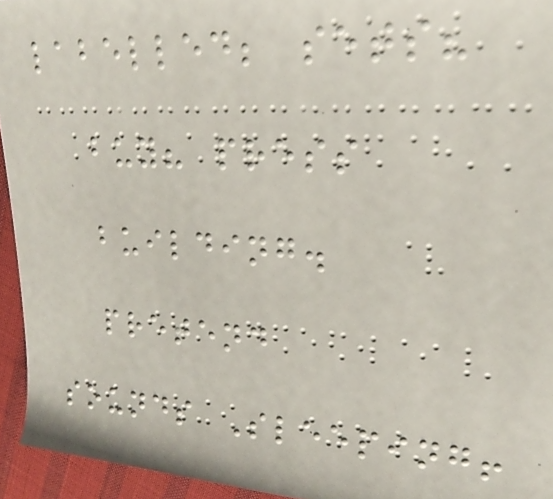labelled; sets?
buy? press
building.
pretend
sounds Sleeping!
